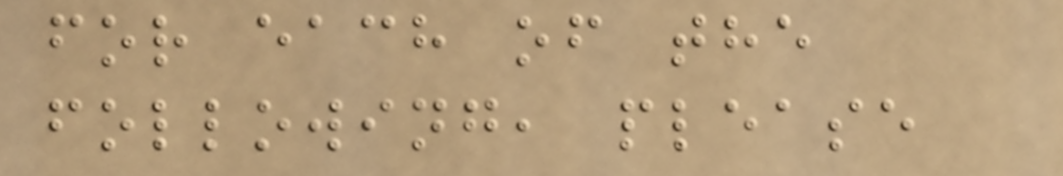for each of the
following, please
